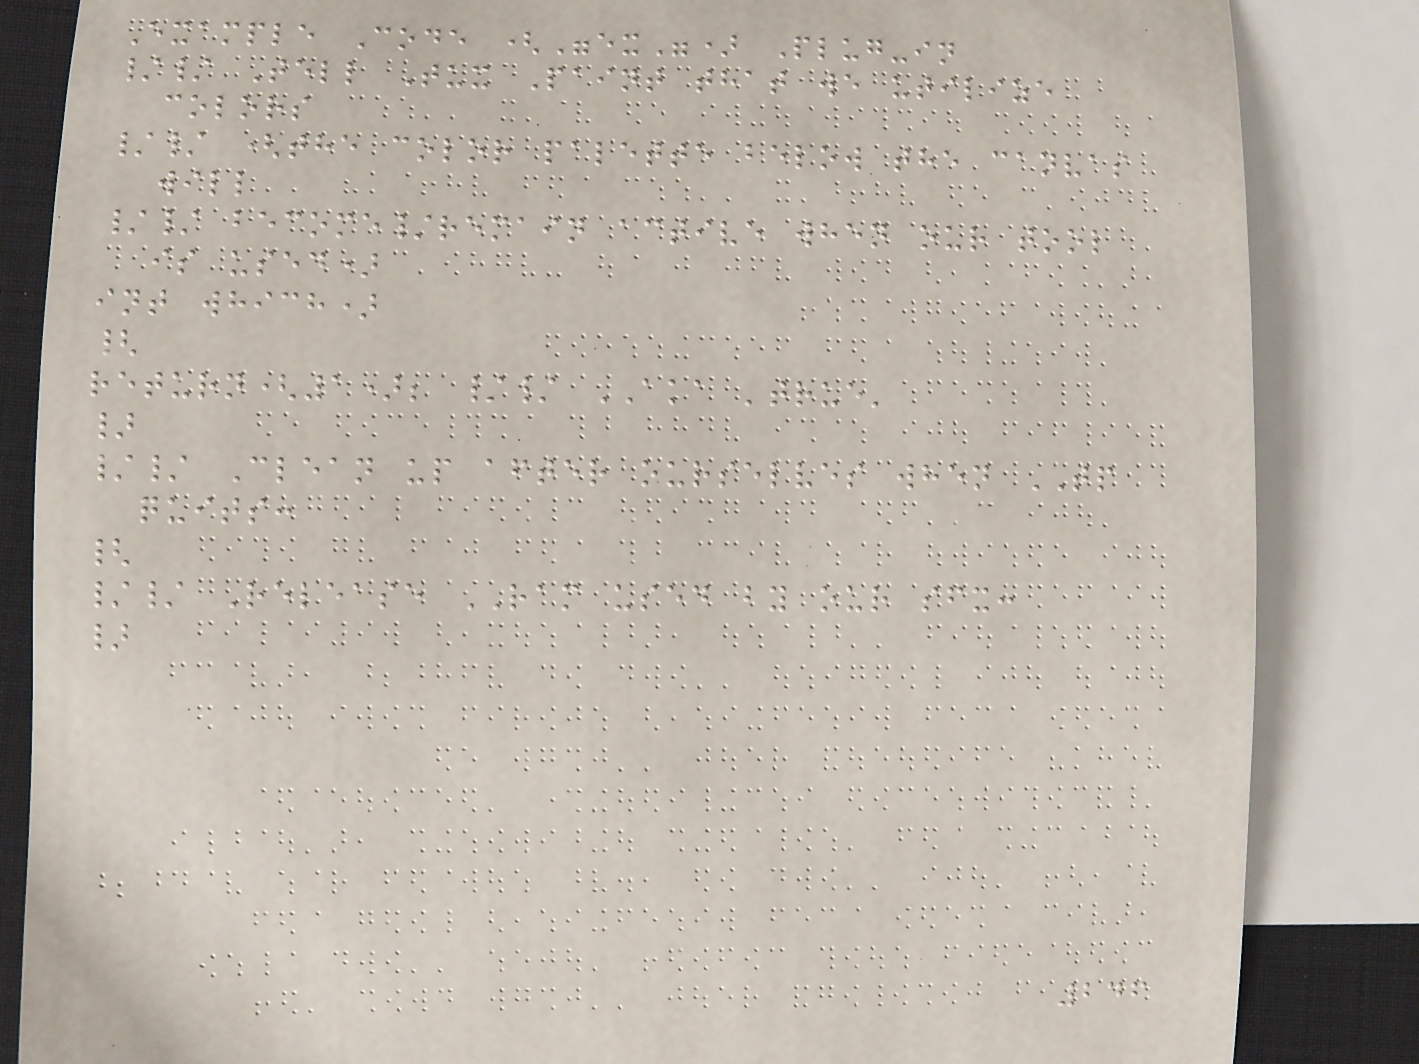Example Code ("ex") Plug-in
// Tell Tux Paint that we utilize
colors
// (the color palette below the canvas
will
// become/remain active when our tool
is used)
int which)
{
return(1); // AKA 'true'
}
// Clean up after ourselves when TP
quits:
{
// Release RAM used by our sfx:
}
246
